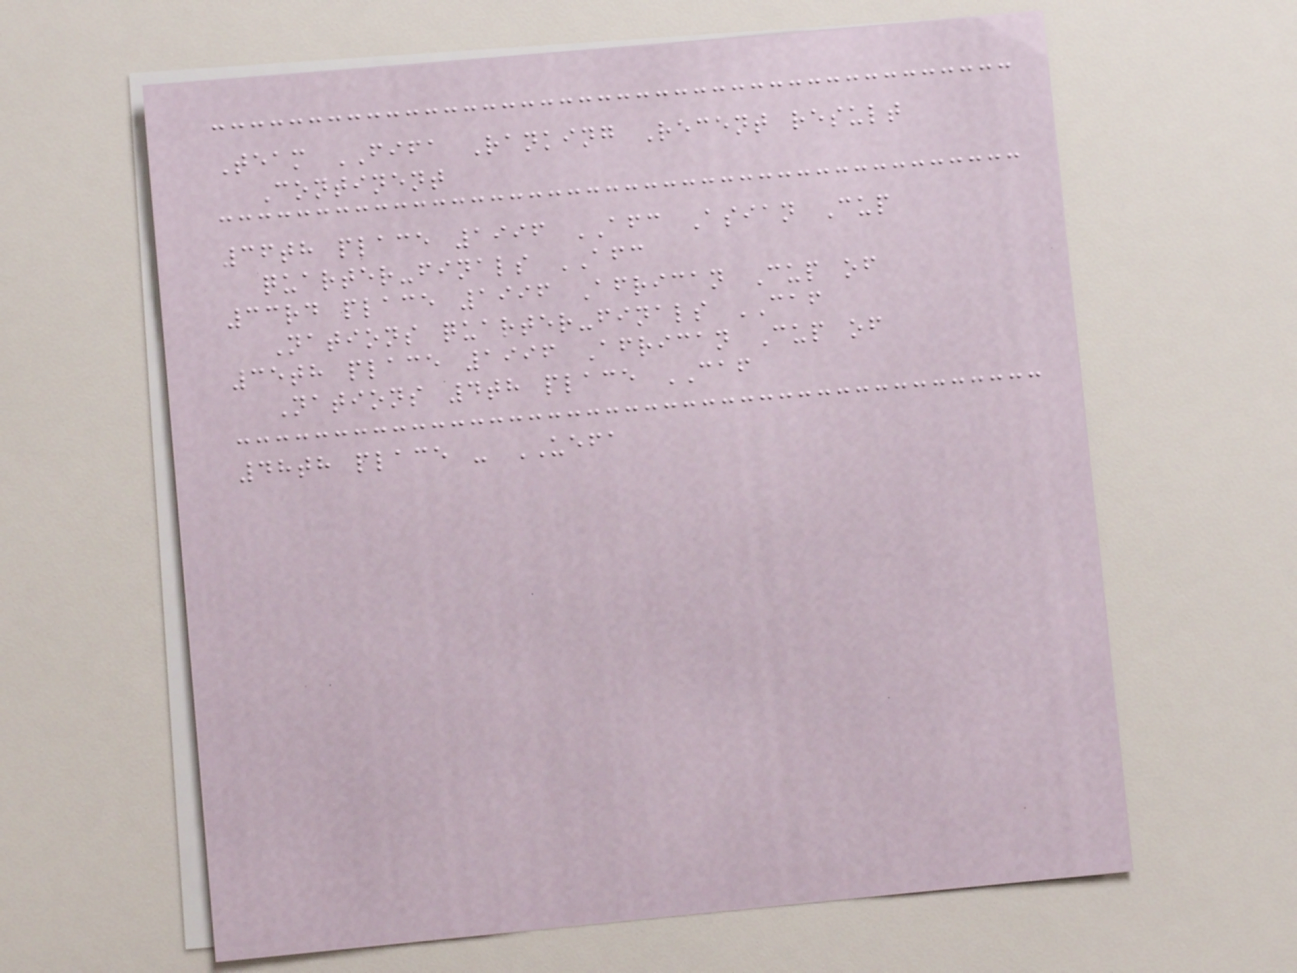Team FIFA Ranking Recent result
Continent
36th place 1996 AFC Asian Cup
quarter-finals AFC
33rd place 1996 African Cup of
Nations quarter-finals CAF
35th place 1996 African Cup of
Nations 4th place CAF
48th place - UEFA
